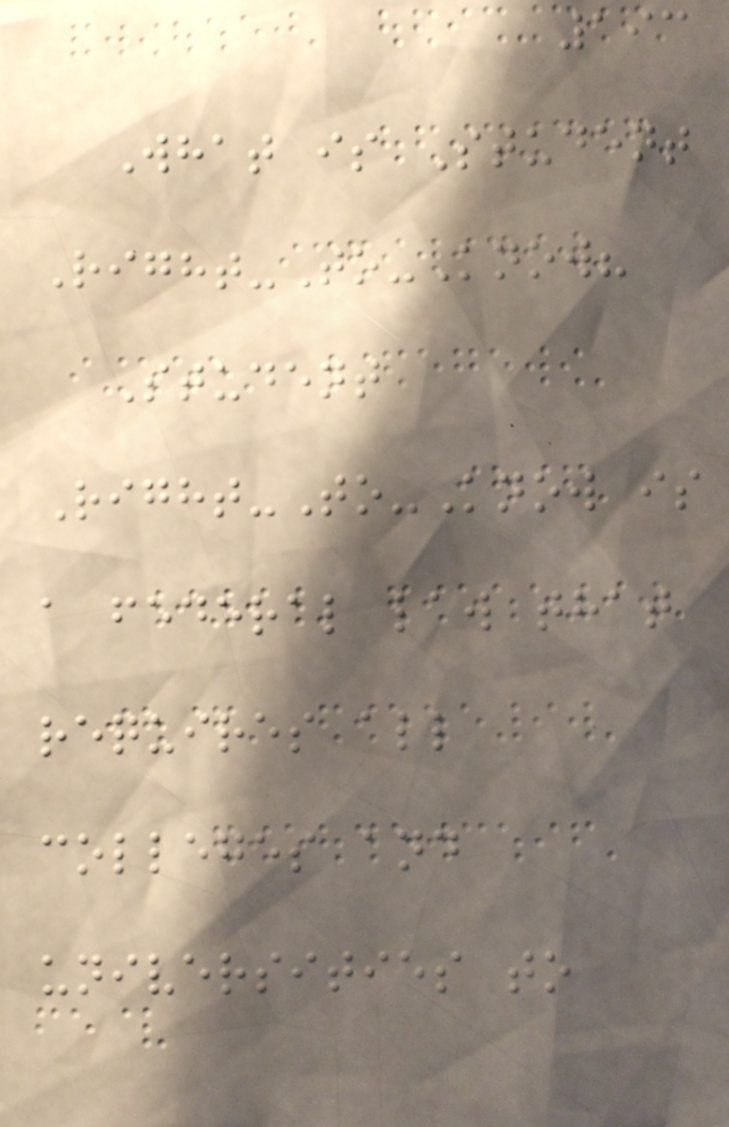193
What is Student
Right-To-Know?
Student
Right-To-Know is
a federal law that
requires all
colleges and
universities to
